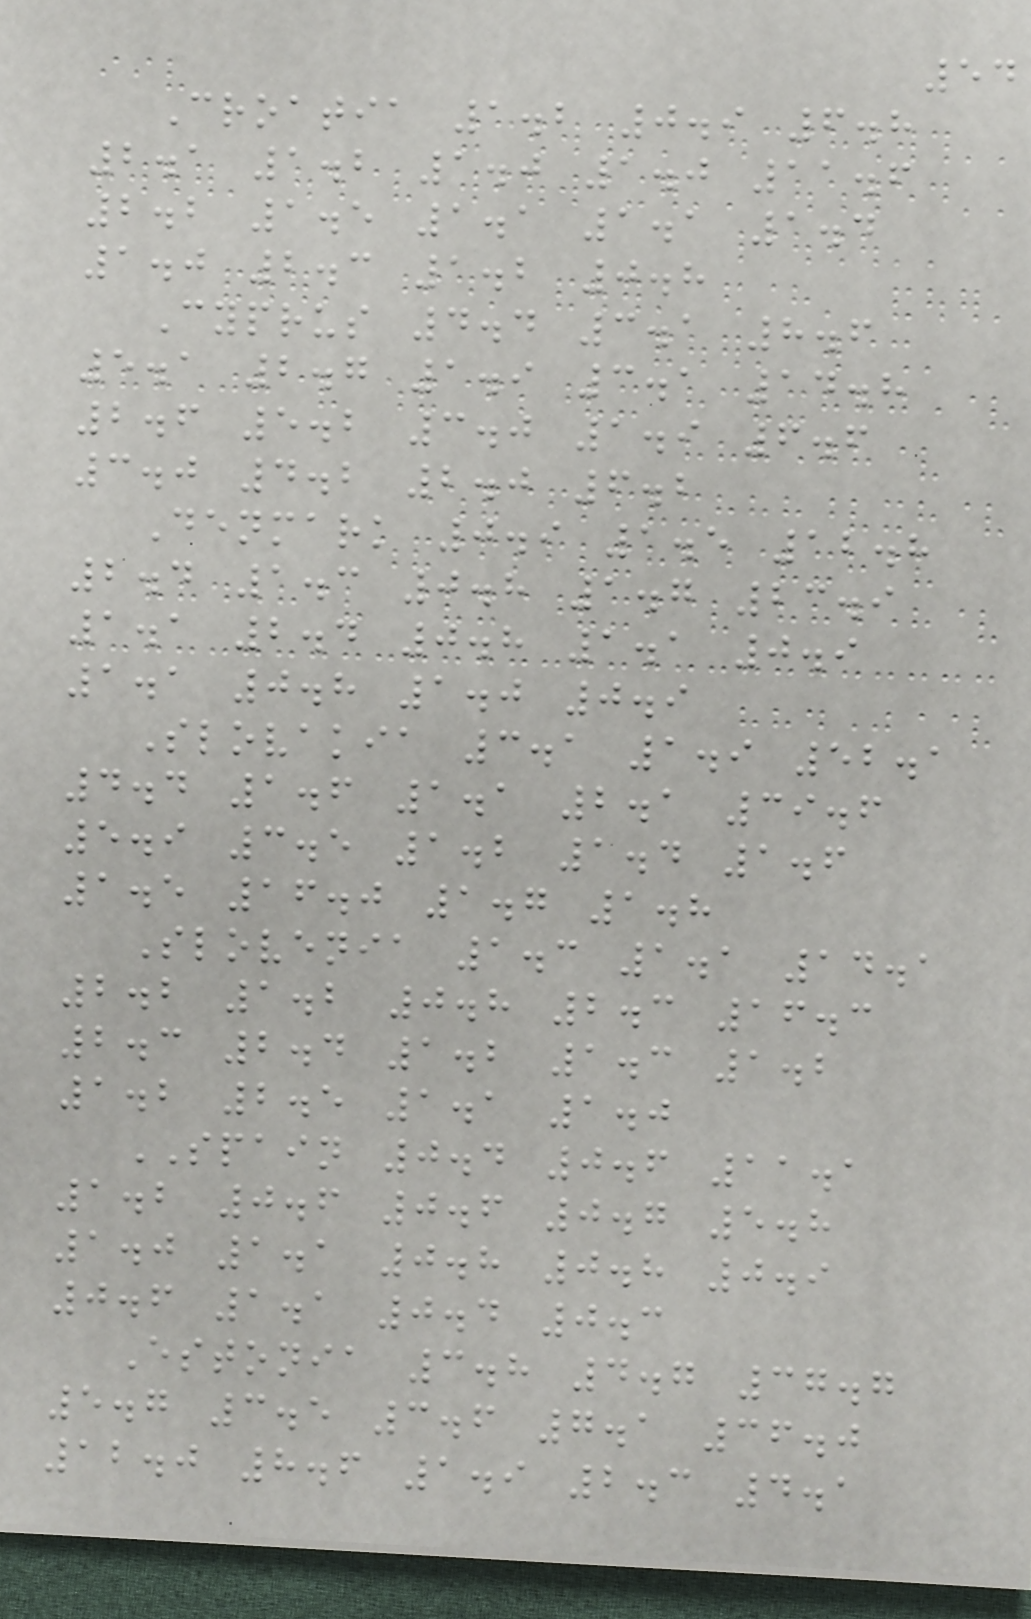54
Croatia 1.2 0.9 6.8
2.1 1.2 1.0 1.0 11.6
2.2 1.5 1.1 1.1 1.4
1.0 2.3 1.2 0.8
Cyprus 4.4 3.1 8.6
5.1 2.7 1.9 3.1 14.8
2.6 5.2 3.0 1.9 6.6
3.0 4.2 2.0 6.2
Denmark 0.9 1.5 12.8
2.4 1.3 0.8 1.7 23.9
1.1 2.4 0.8 1.1 0.9
1.1 0.8 1.0 0.9
Slovakia 3.1 1.9 52.1
4.4 1.6 1.1 2.1 39.6
5.9 3.5 1.2 1.4 1.6
1.5 16.0 1.7 1.8
Slovenia 1.3 1.1 14.1
2.2 1.2 0.8 2.3 16.3
2.3 2.4 1.2 1.3 1.2
1.2 2.5 1.1 1.0
SPAIN 0.4 0.6 11.1
1.2 0.6 0.6 0.7 5.8
1.0 1.1 0.8 0.8 0.9
0.6 1.1 0.4 0.3
Estonia 3.8 4.7 37.7
5.7 3.5 3.6 7.1 36.0
12.0 8.6 1.9 2.3 4.1
